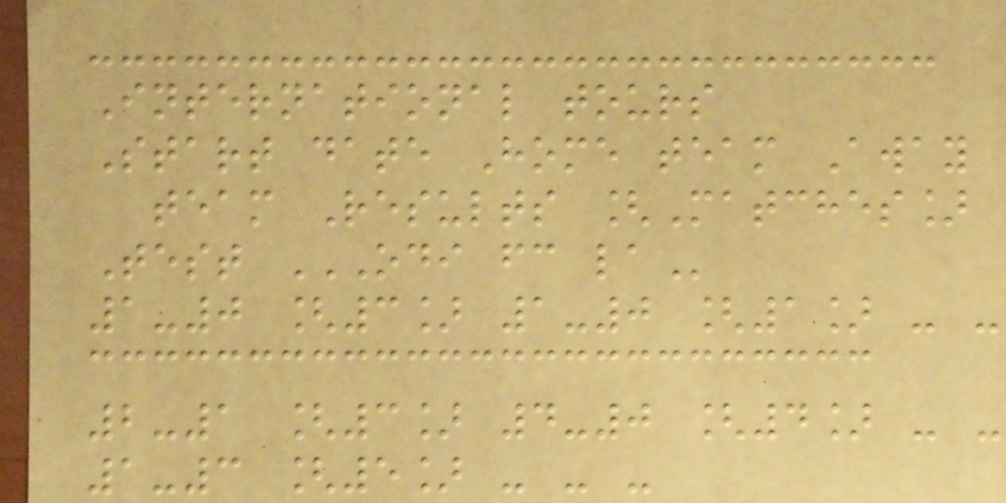International tours
Start date Home team Away
team Results [Matches]
Test ODI FC LA
1-0 [3] 1-0 [1] - -
2-1 [3] 4-0 [4] - -
1-3 [5] - - -
